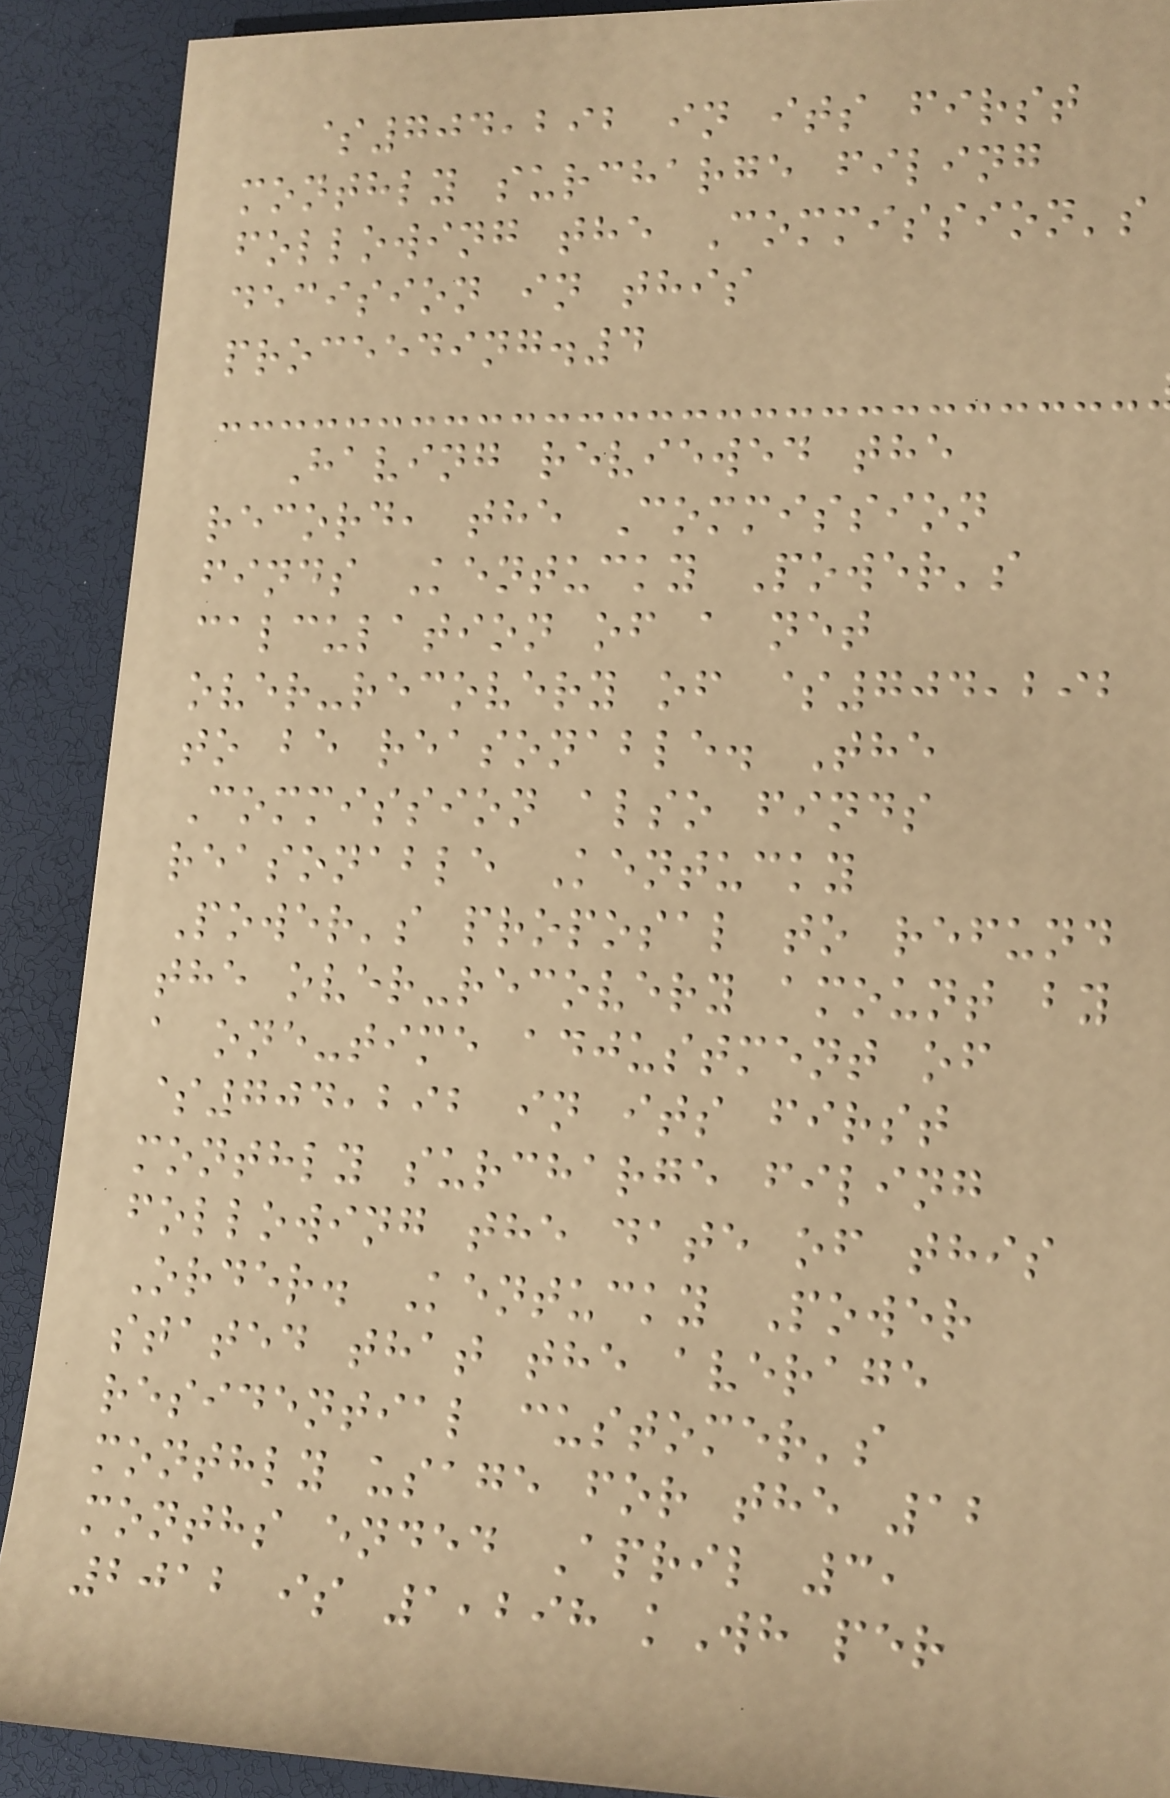$704,292 in its first
monthly surcharge filing
following the Commission's
decision in this
proceeding.4
Having reviewed the
record, the Commission
finds Kentucky Power's
calculation of a net
over-recovery of $704,292
to be reasonable. The
Commission also finds
reasonable Kentucky
Power's proposal to refund
the over-recovery amount by
a one-time adjustment of
$704,292 in its first
monthly surcharge filing
following the date of this
Order. Kentucky Power
stated that the average
residential customer's
monthly usage for the 12
months ended April 3,
2012 is 1,298 kWh per
